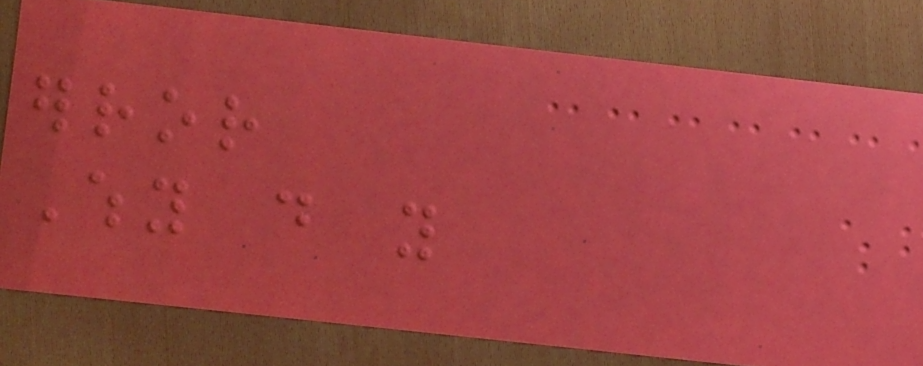error
Why do you
